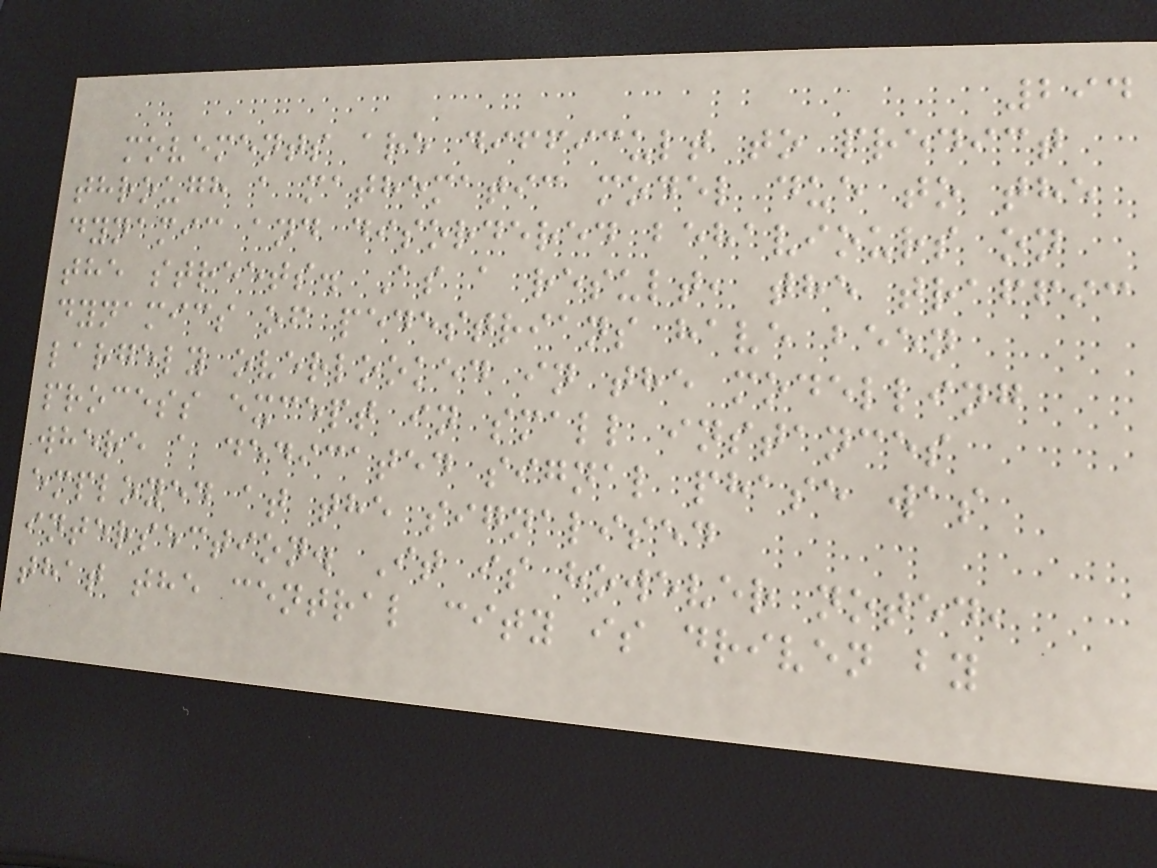294
movements are difficult to predict
through a mathematic model due to the
dynamic and disordered behaviours on
the streets. As a result, the traffic
dynamics of pedestrians have been
largely overlooked in the modelling
process except in small instances
where a dedicated signal phase was
employed at the signalised
intersection. It is however noted,
that the central city is driven by
